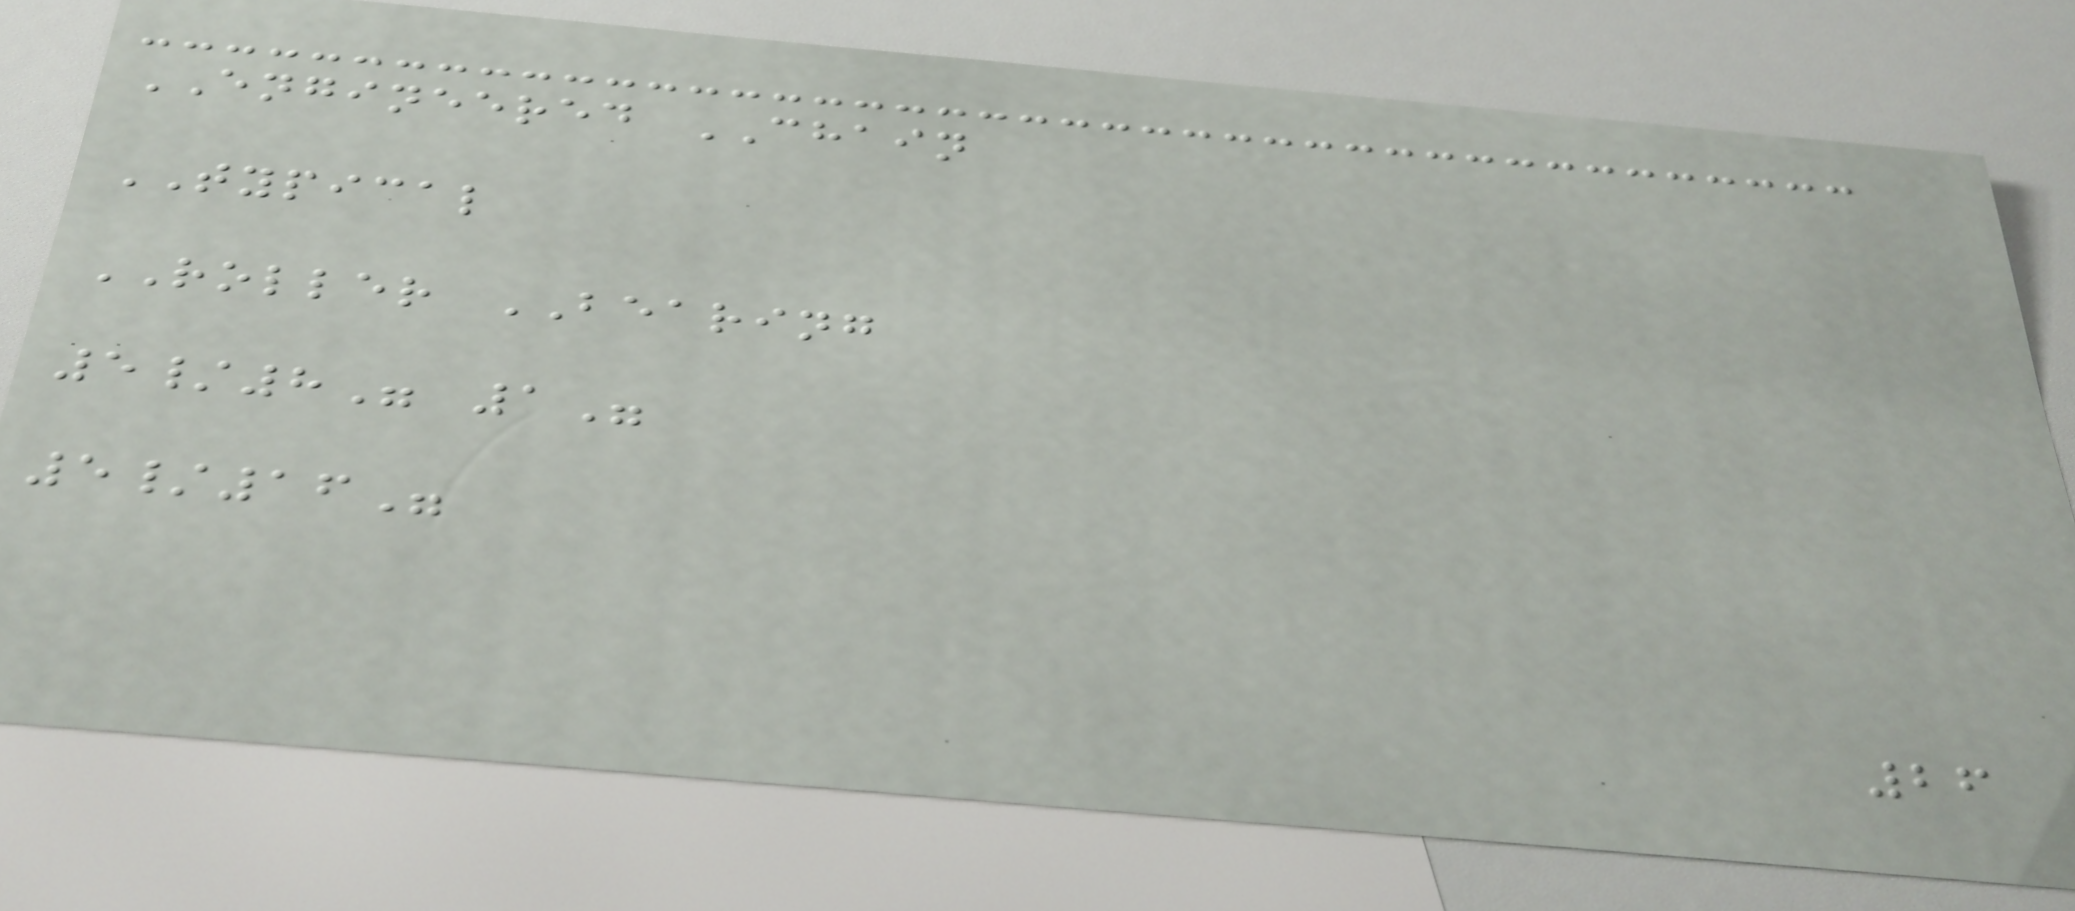ENGINEERED CHAIN
TYPICAL
ROLLER BEARING
5/8" 1"
5/16"
26
